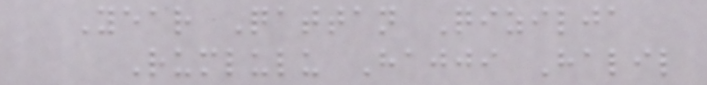Year Qattan Qizilja
Rumlulu Hajji Halil
